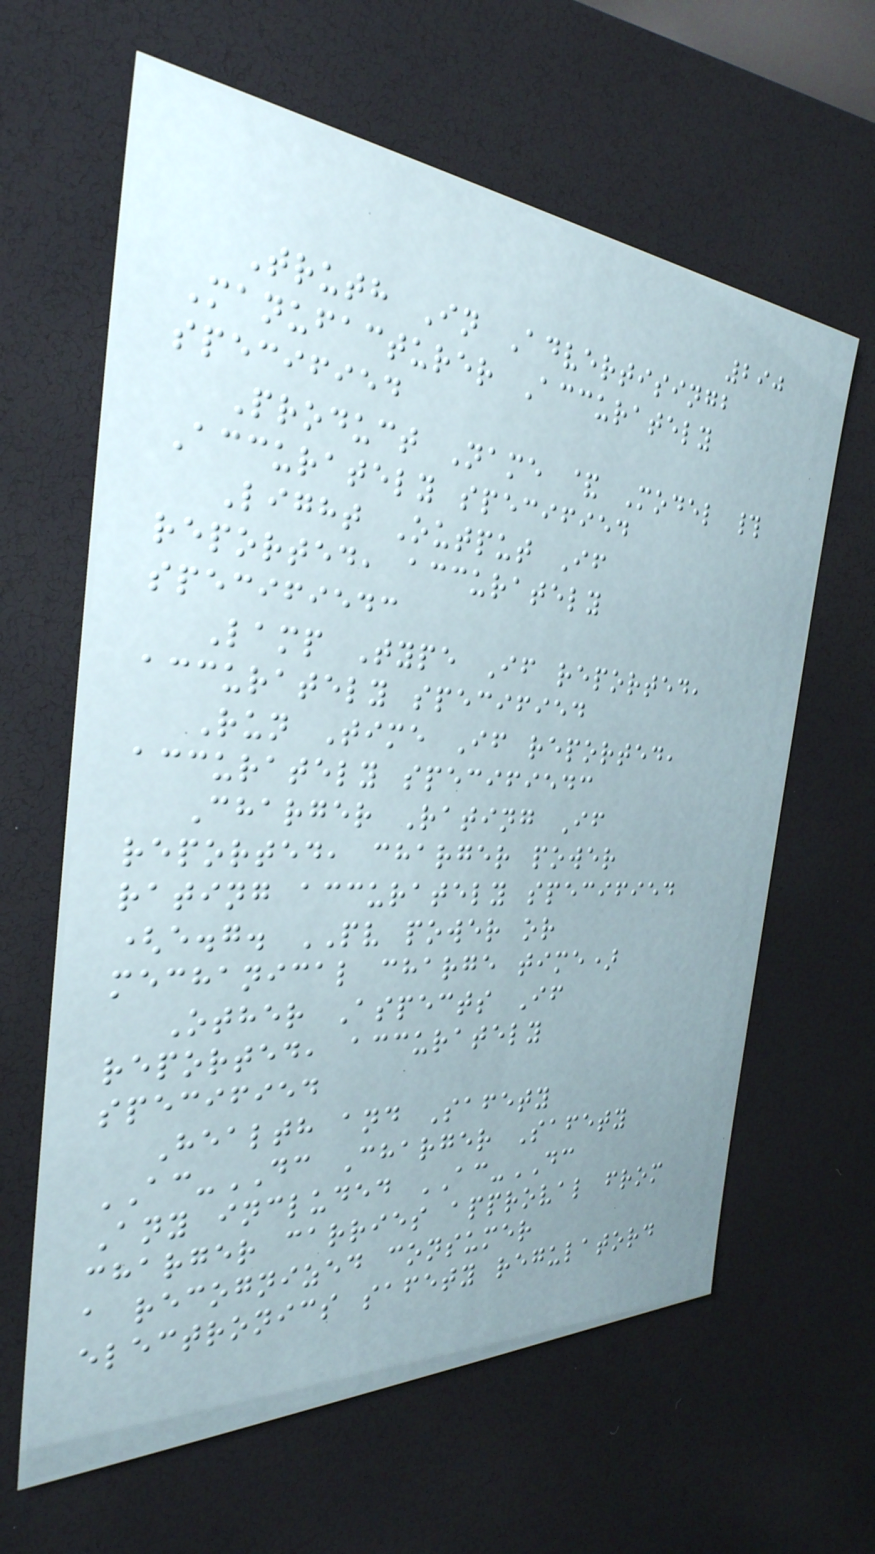290
Truth In Advertisingb
Manufacturer Accurately
specified
Product Name & Model #
Accurately specified
Light Output If
reported, accurately
specifiedc
Lamp Type If reported,
accurately specified
Run Time If reported,
accurately specifiedc
Charger Rating If
reported, charger power
rating accurately specified
(e.g. PV power or
mechanical charge time)
Other Aspects If
reported, accurately
specified
Health and Safety
AC-DC Charger Safety
Any included AC-DC
charger carries approval from
a recognized consumer
electronics safety regulatord
